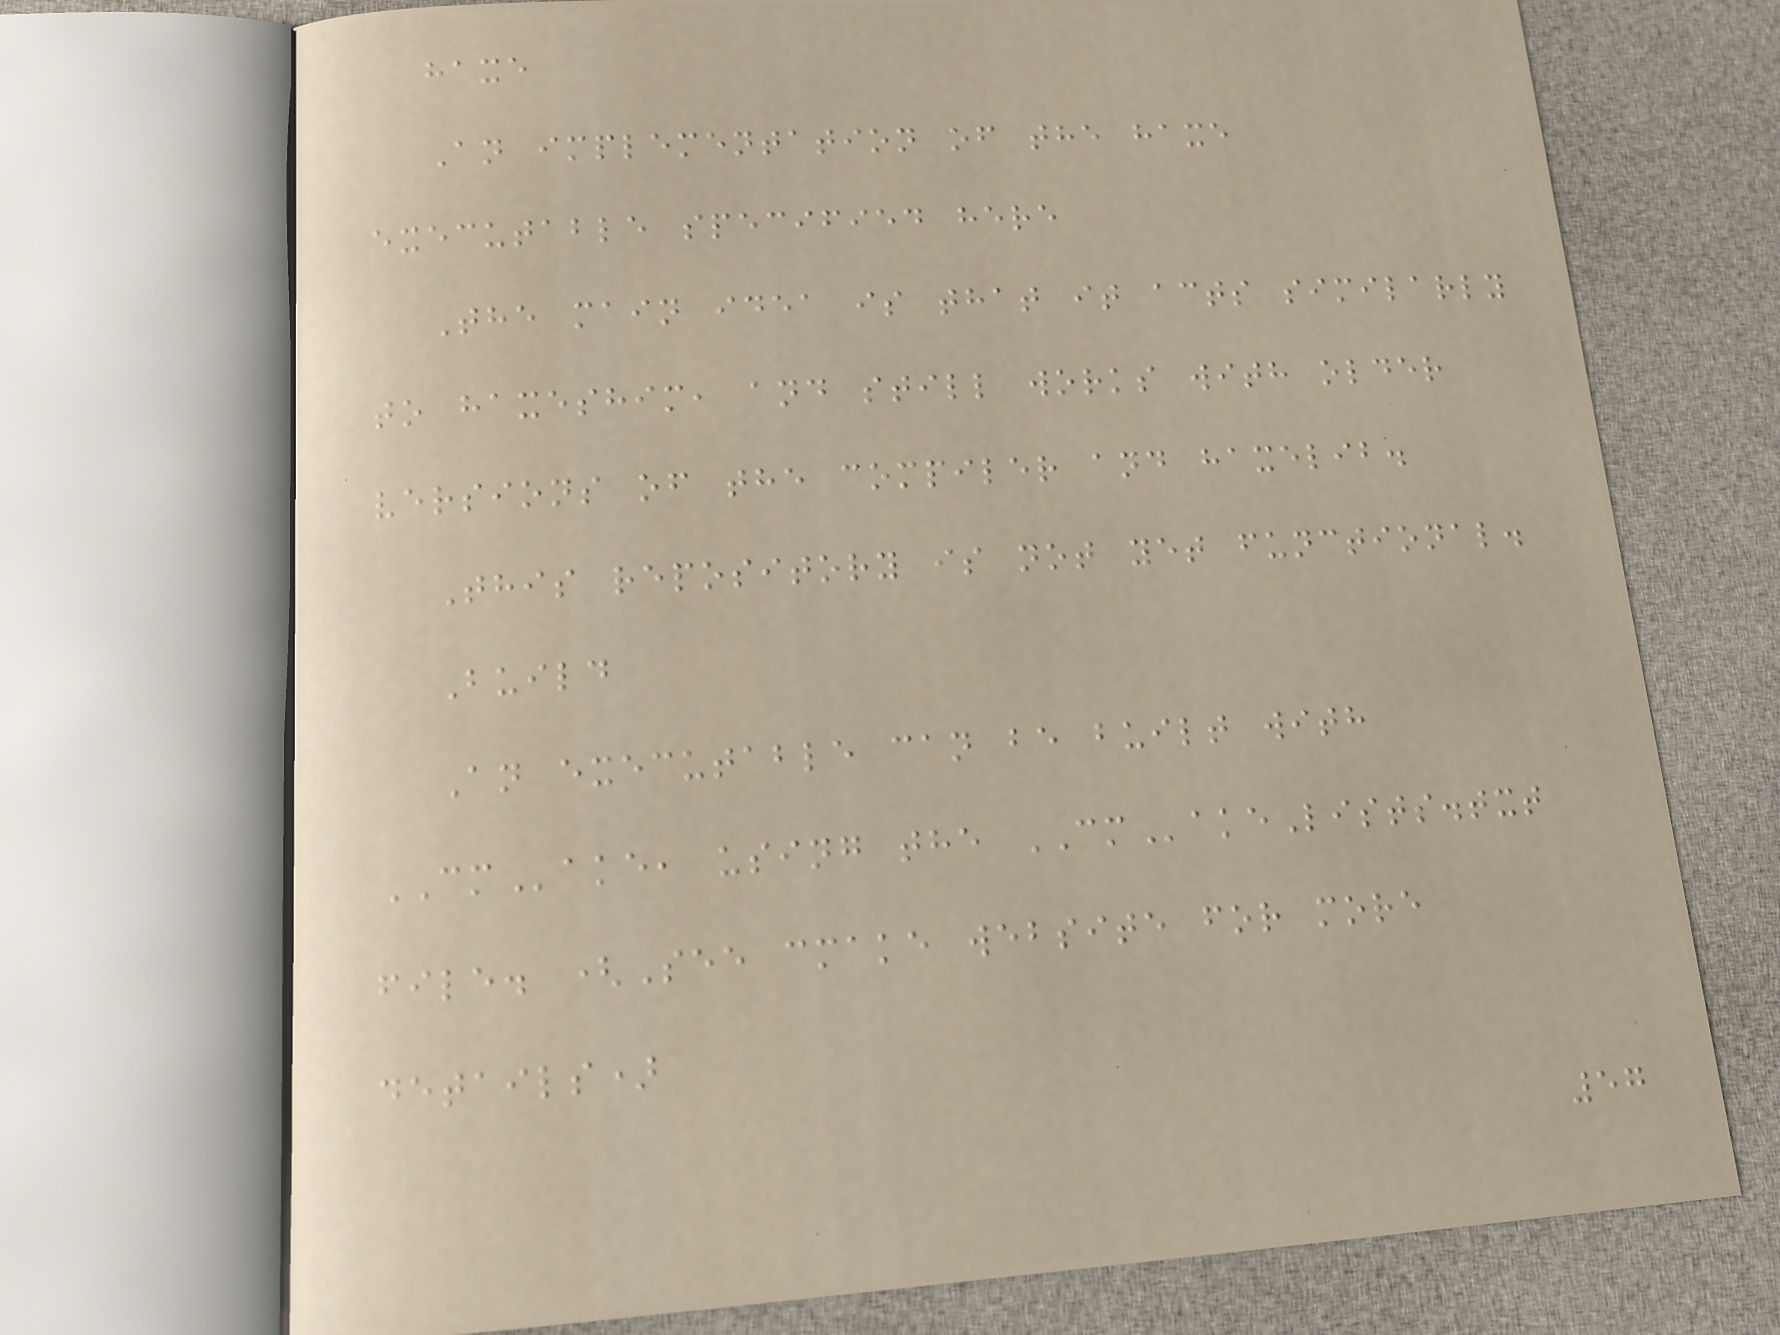haxe
An implementation of the haxe
executable specified here
The main idea is that it acts similarly
to haxeshim, and still works with older
versions of the compiler and haxelib.
This repository is not yet functional.
Build
An executable can be built with
CMake, using the CMakeLists.txt
file. (See cmake website for more
details)
57
